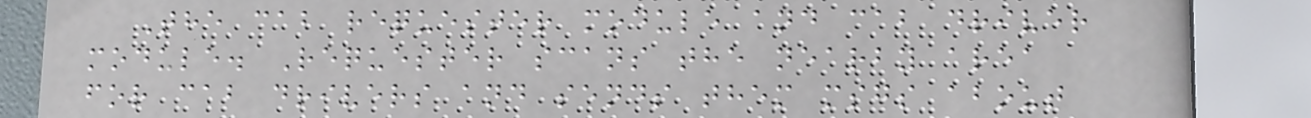The cab requester module and cab driver
module. Requester scans the nearby area
for cab drivers and sends them msgs about
